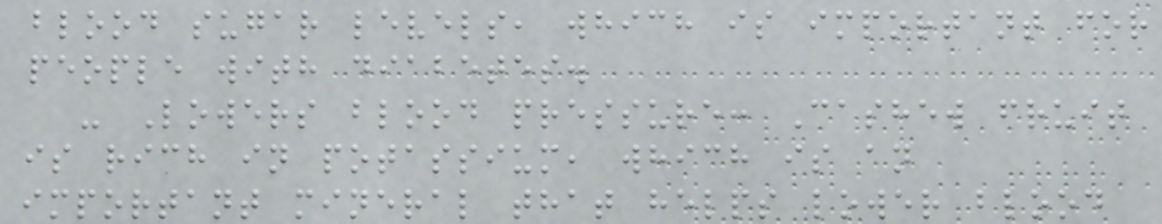blood sugar levels, which is important for
people with diabetes.
- Lowers blood pressure: Cashew fruit
is rich in potassium, which is an
important mineral that helps lower blood
